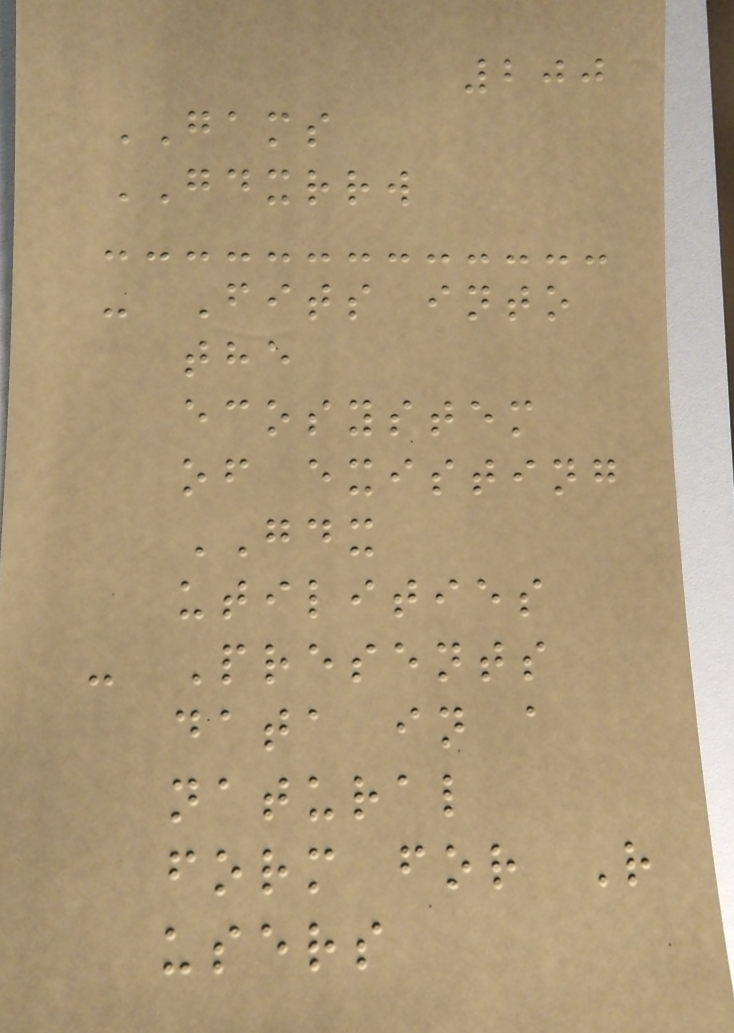200
GAMS
GDXRRW
- Fits into
the
ecosystem
of existing
GDX
utilities
- Presents
data in a
natural
form for R
users
